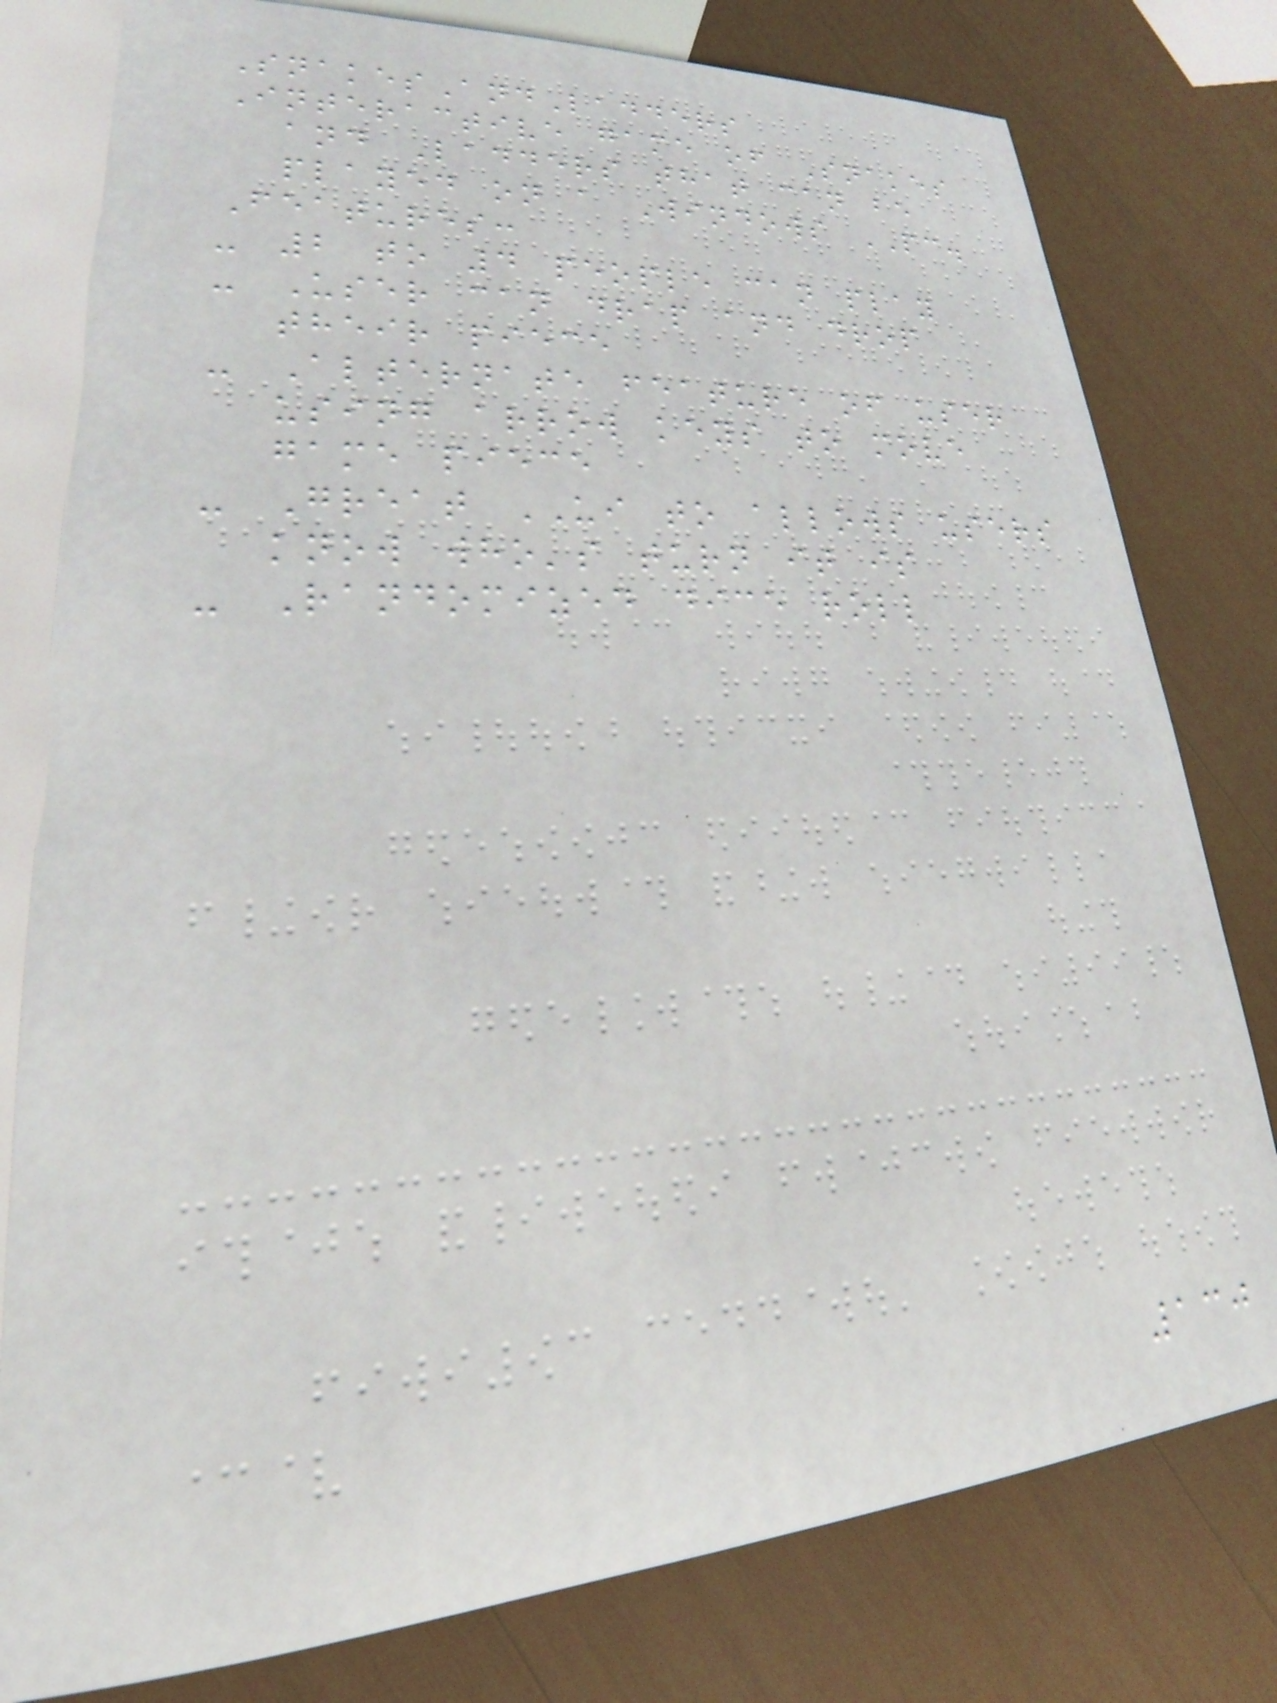SnakesAndLadders
Interactive game of Snakes
and Ladders that can be
played on a Windows PC.
Features:
- 2 to 4 people can play
- User can drap and drop
their piece
- Alternate feature of user
using arrow keys to move
game piece
- Great UI to allows users
know who's turn it is
- Randomized dice roll
130
